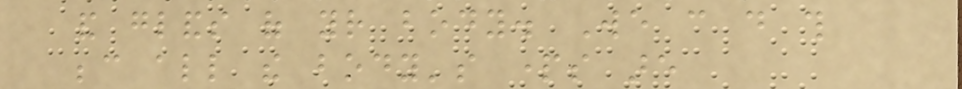and glands of your body. We can do this
because all the body's parts are
